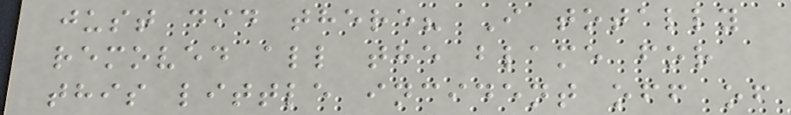just did there? I totally
removed all the blame for
this little incident off of
